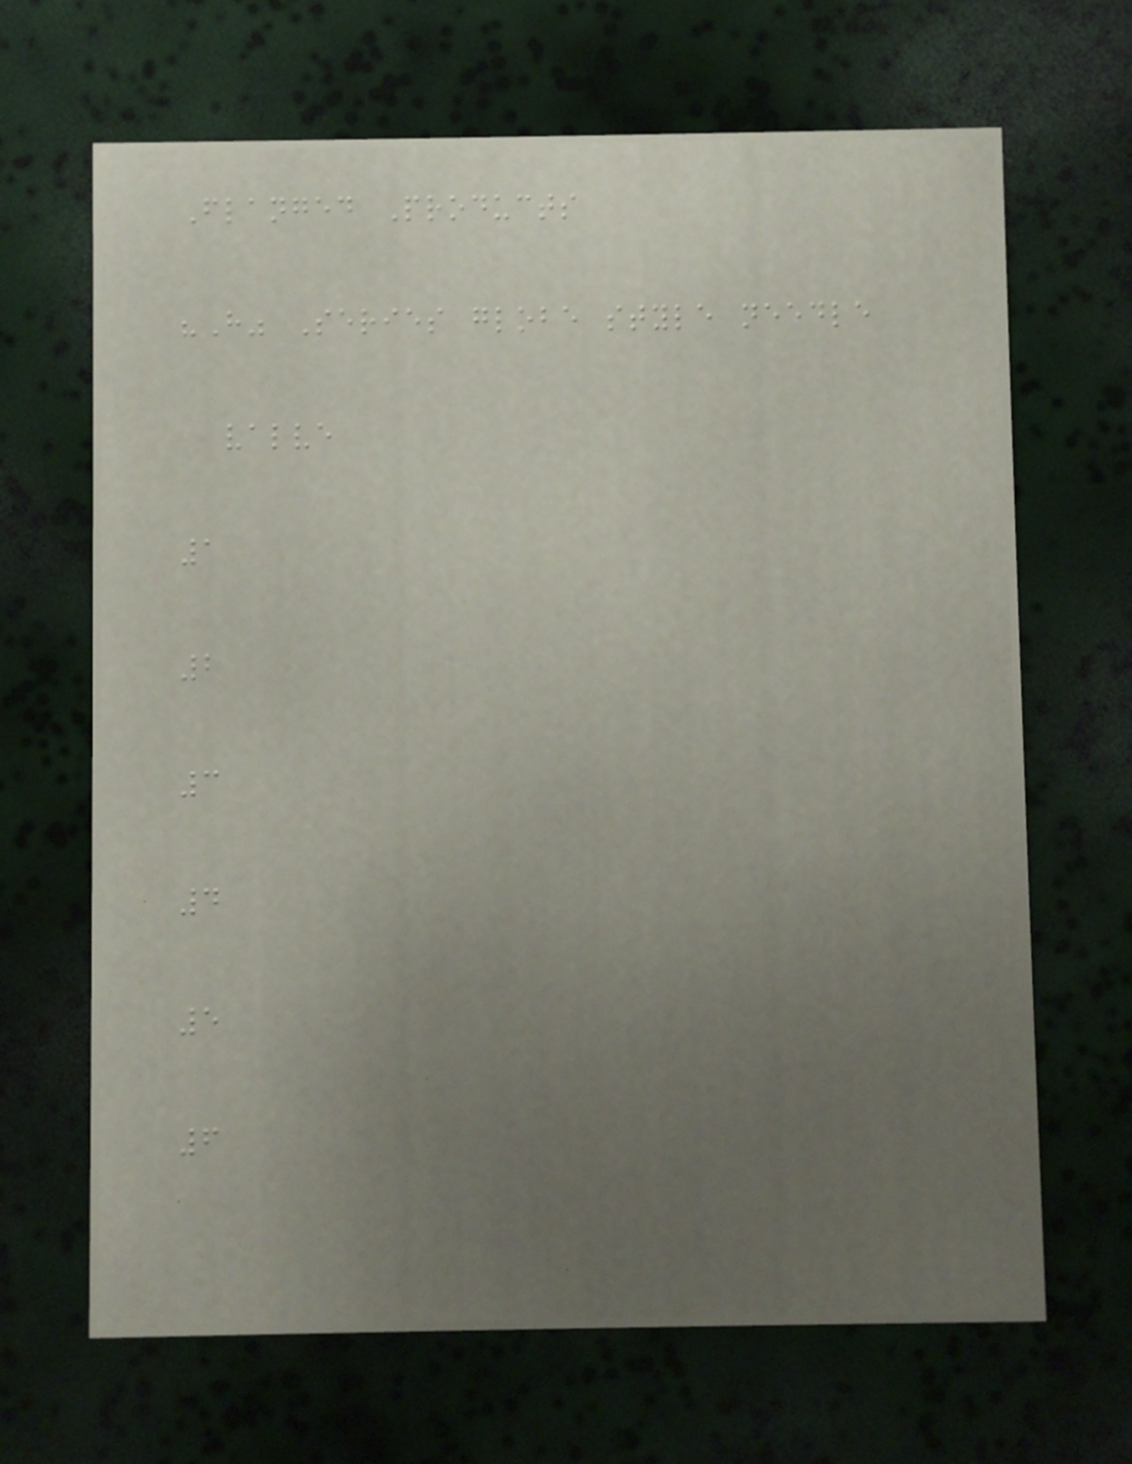Flanged Products
"H" Series globe style needle
valve
1
2
3
4
5
6
